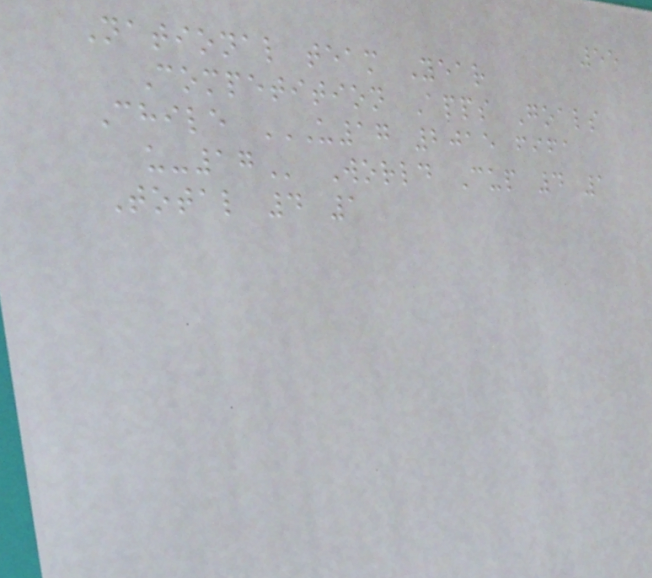55
National team Year
Competition Apps Goals
Chile U17 2015 FIFA
U-17 World Cup 4 1
Total 4 1
